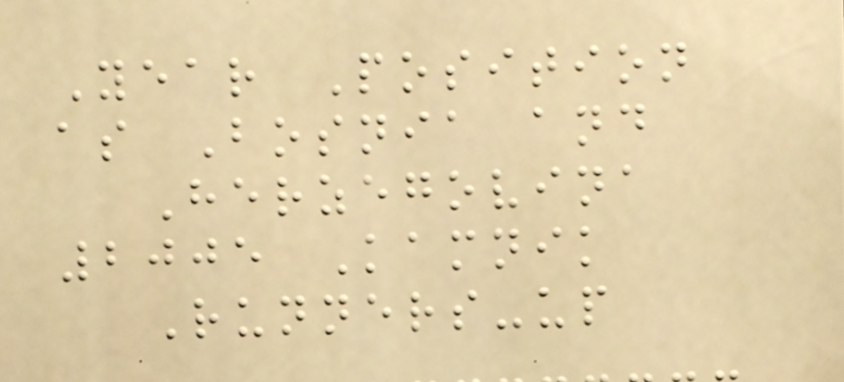Year Position
as Bosnia and
Herzegovina
2005 Kamnik
Runners-up
